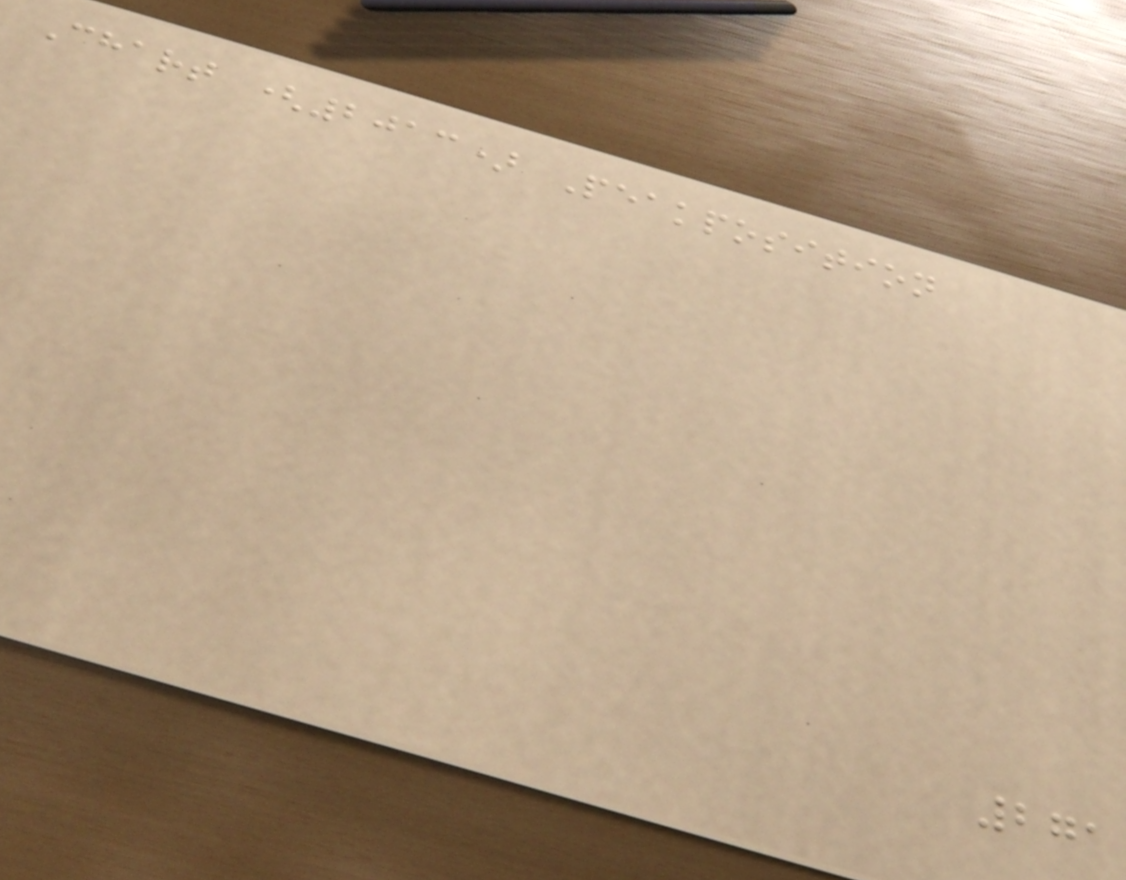Chart (2013) Peakposition
271
